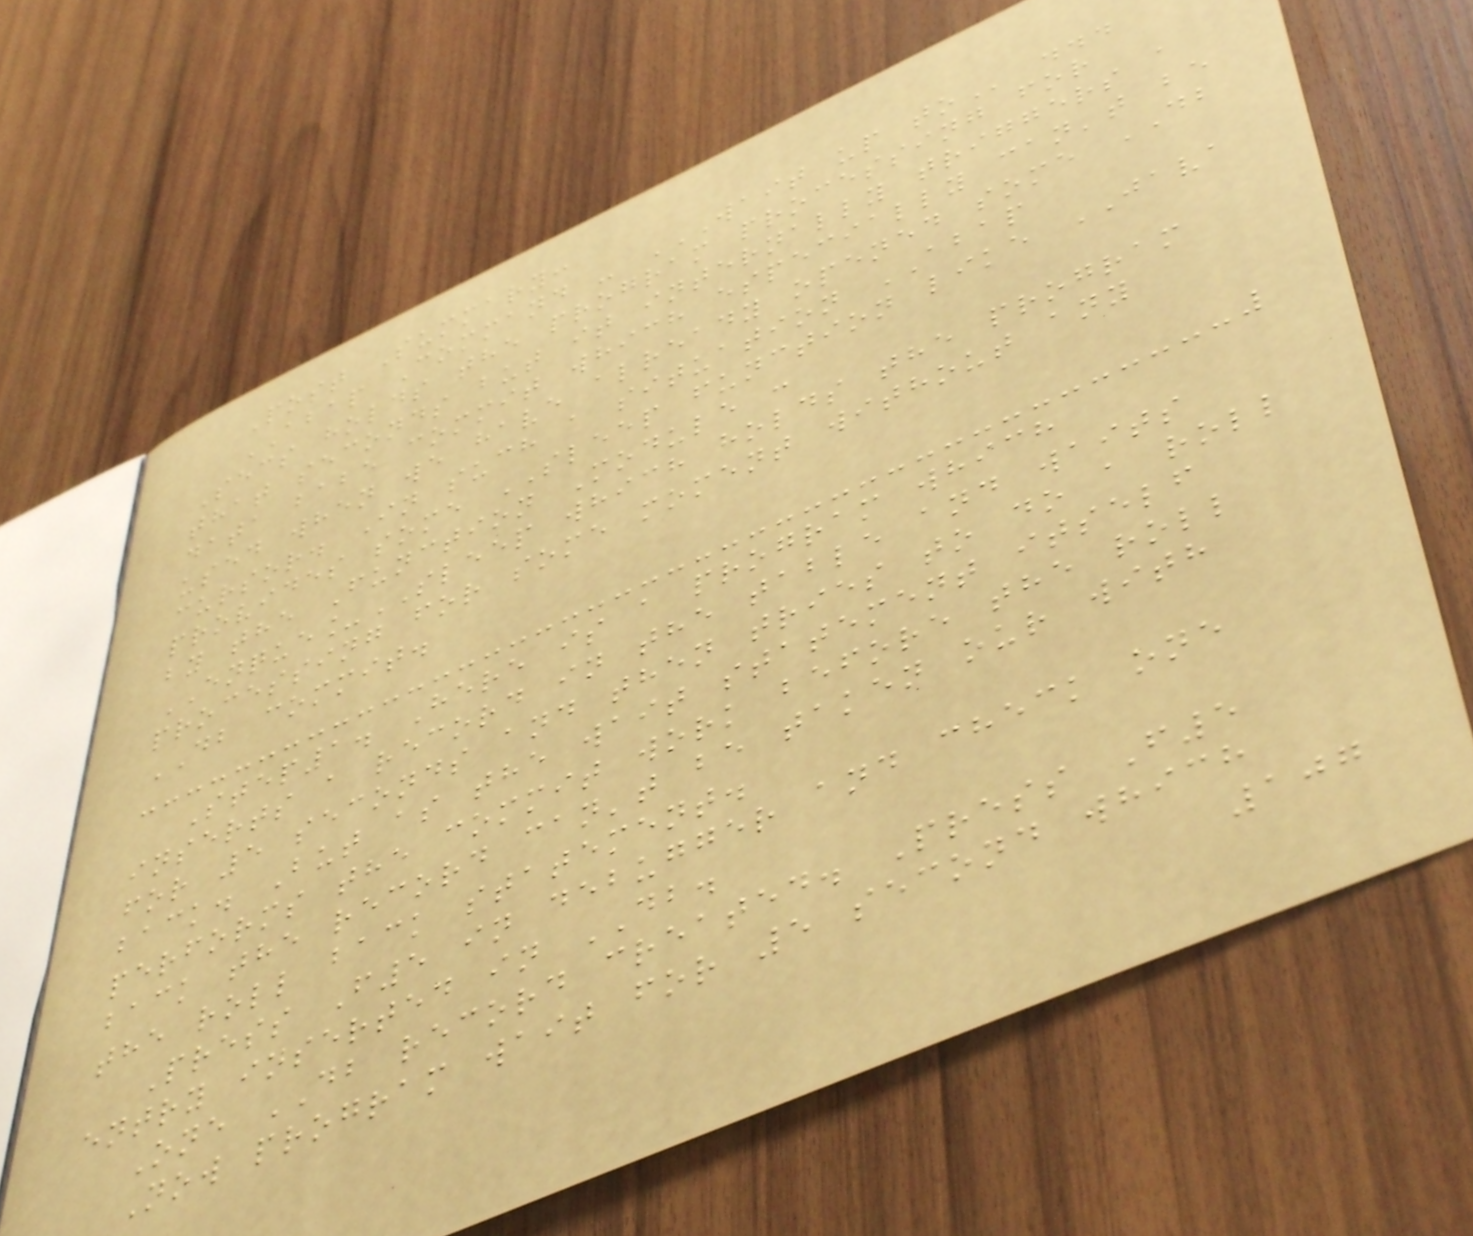Post Summary:
ABAP Command - WAIT UP TO ...
Secs holds the program processing for
that seconds but it internally triggers a
data babe commit which especially can't be
used when we have already opened some DB
cursor. In such a situation ABAP
provides some SLEEP function like JAVA
by the Function Module :
ENQUE_SLEEP which holds the program
processing for some moment without any
DB commit.
Step1. Here is a program which
inserts a record in the table and waits
for 5 seconds and then tries to do a roll
back. But as the wait statement itself
performs the commit work before the roll
back the record can't be taken our with
the roll back statement.
Press F5 in debugger and check one
entry inserted in DB.
One DB record created. Press F5
Now program wait for 5 second which
107
